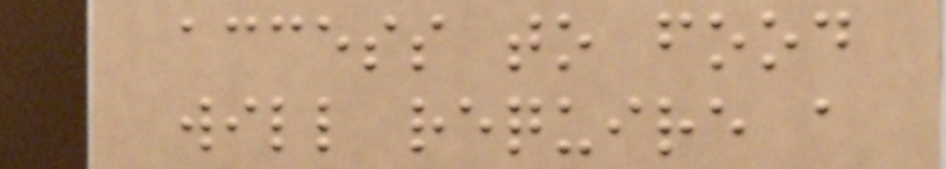access to food
will require a
